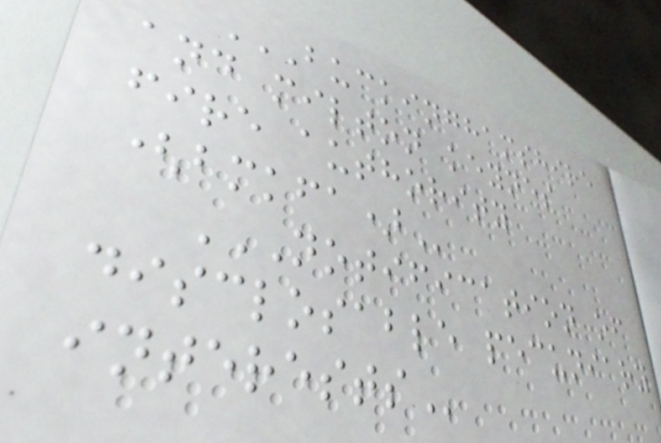BUCKINGHAMSHIRE
AND MILTON KEYNES
FIRE AUTHORITY
(BMKFA)
NOTIFICATION OF
DISCLOSABLE PECUNIARY
INTERESTS
